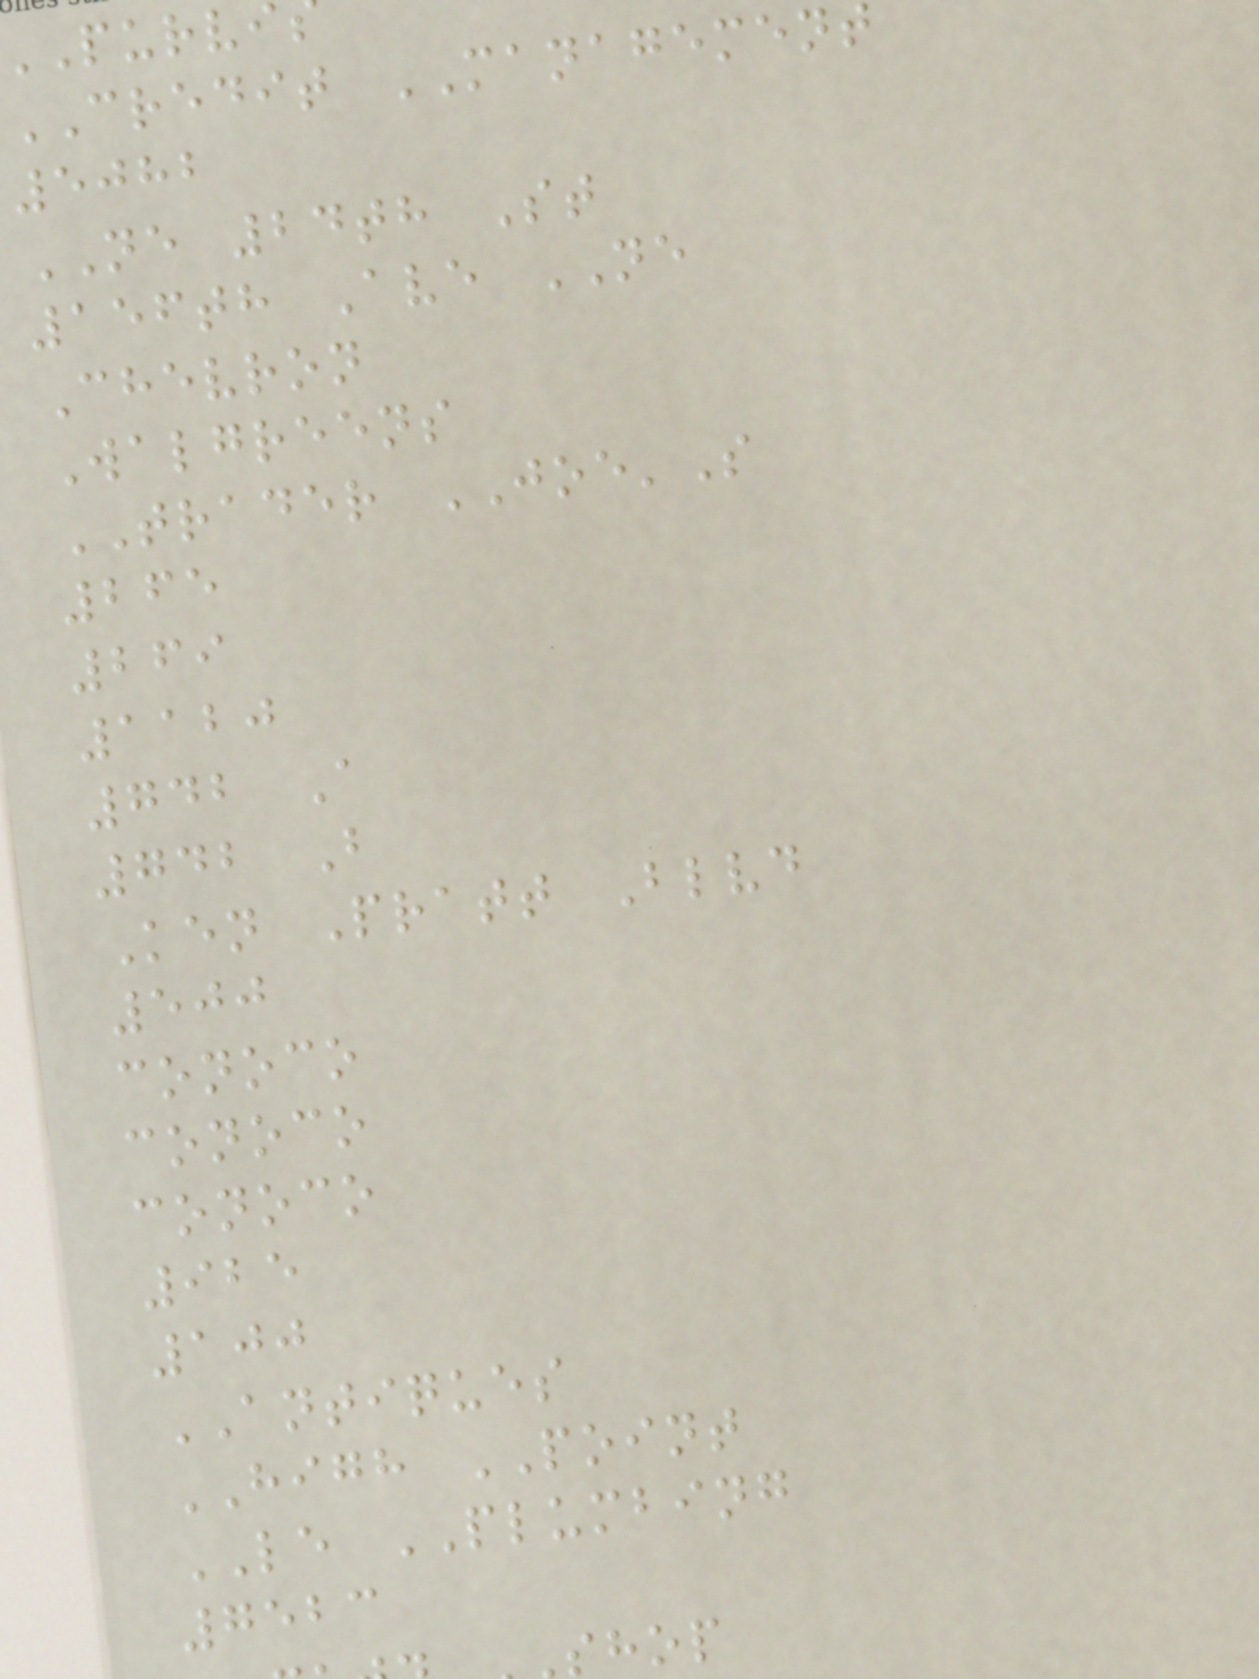CREDIT MANAGEMENT
5082
NE 24th St
156th Ave NE
Chevron
Walgreens
TRADER JOE'S
265
269
1120
742 A
742 B
Ken Pratt Blvd
500
conoco
conoco
conoco
925
100
ANTIQUES
HIGH POINT
LE PLUMBING
7523
shop
